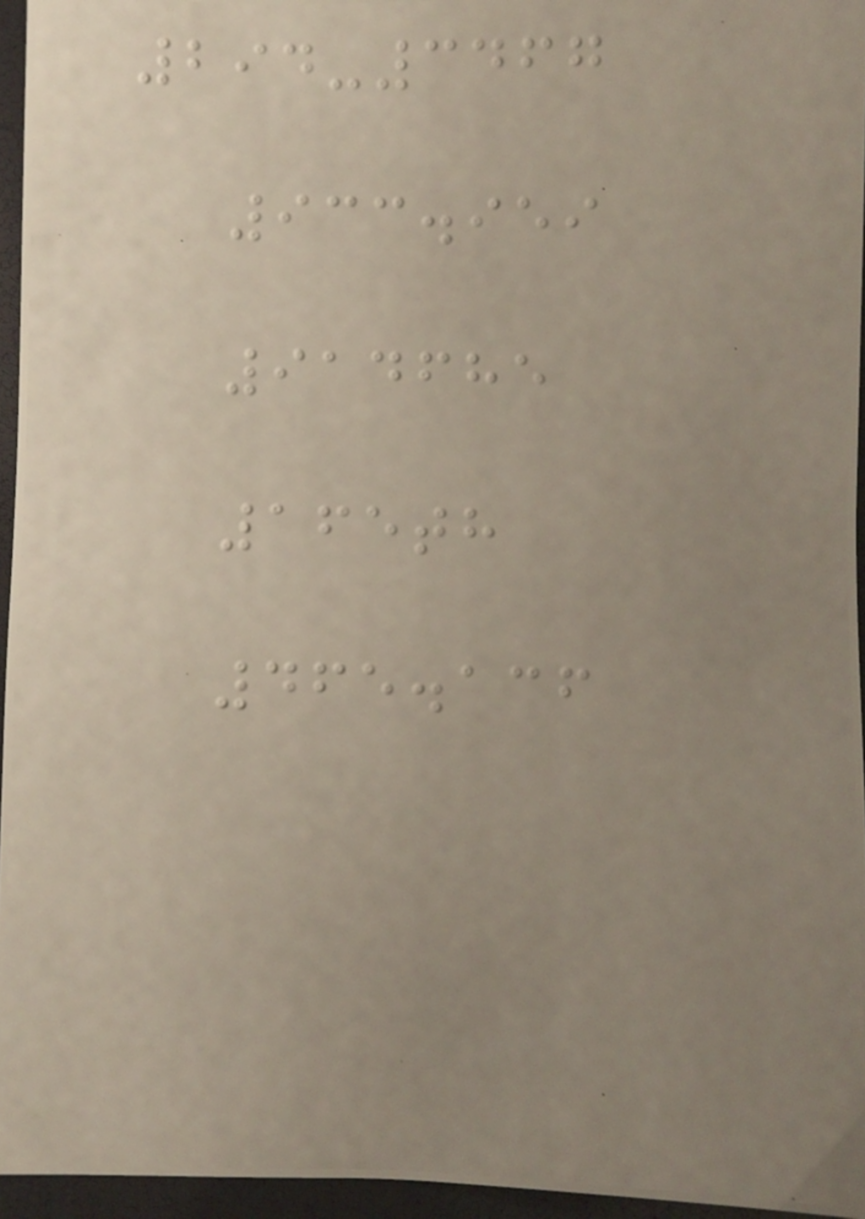294-3467
933.959
914685
165th
465.136
